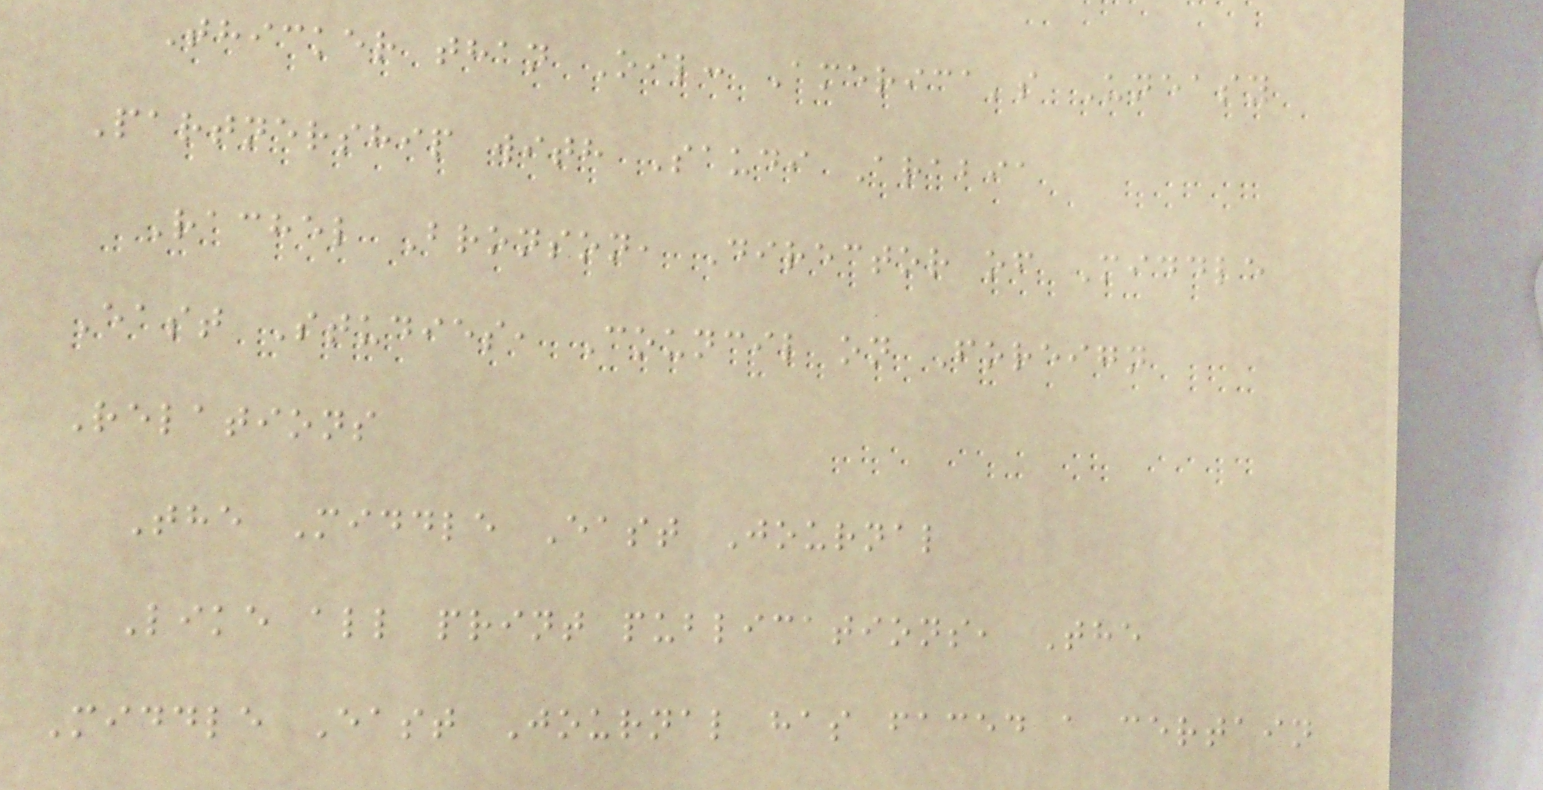Thicker than Oil: America's Uneasy
Partnership with Saudi Arabia
Rachel Bronson, Director of Middle
East Studies, Council on Foreign
Relations
The Middle East Journal
Like all print publications, The
Middle East Journal has faced a certain
